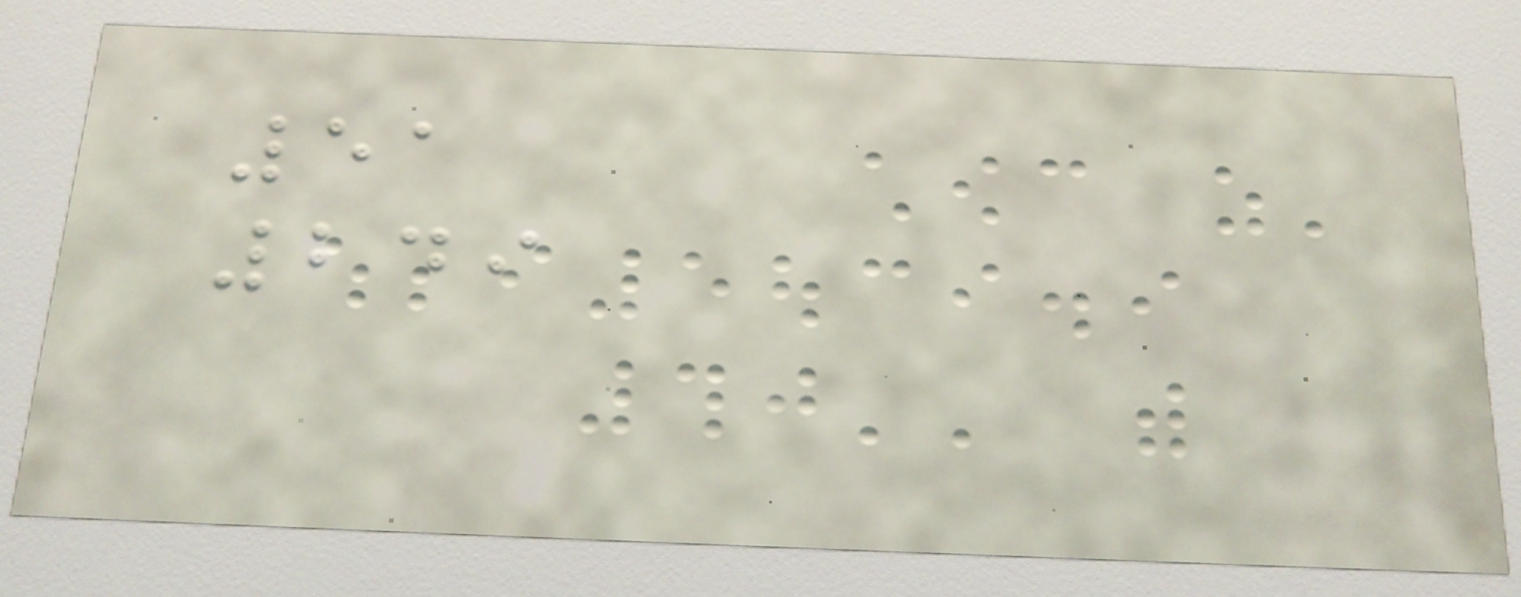51
249
